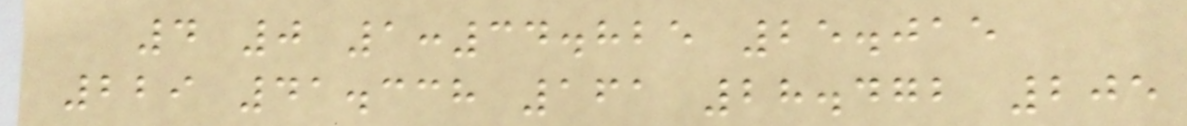4 0 1:34.825 25.015
229 41.338 161 28.472 205
